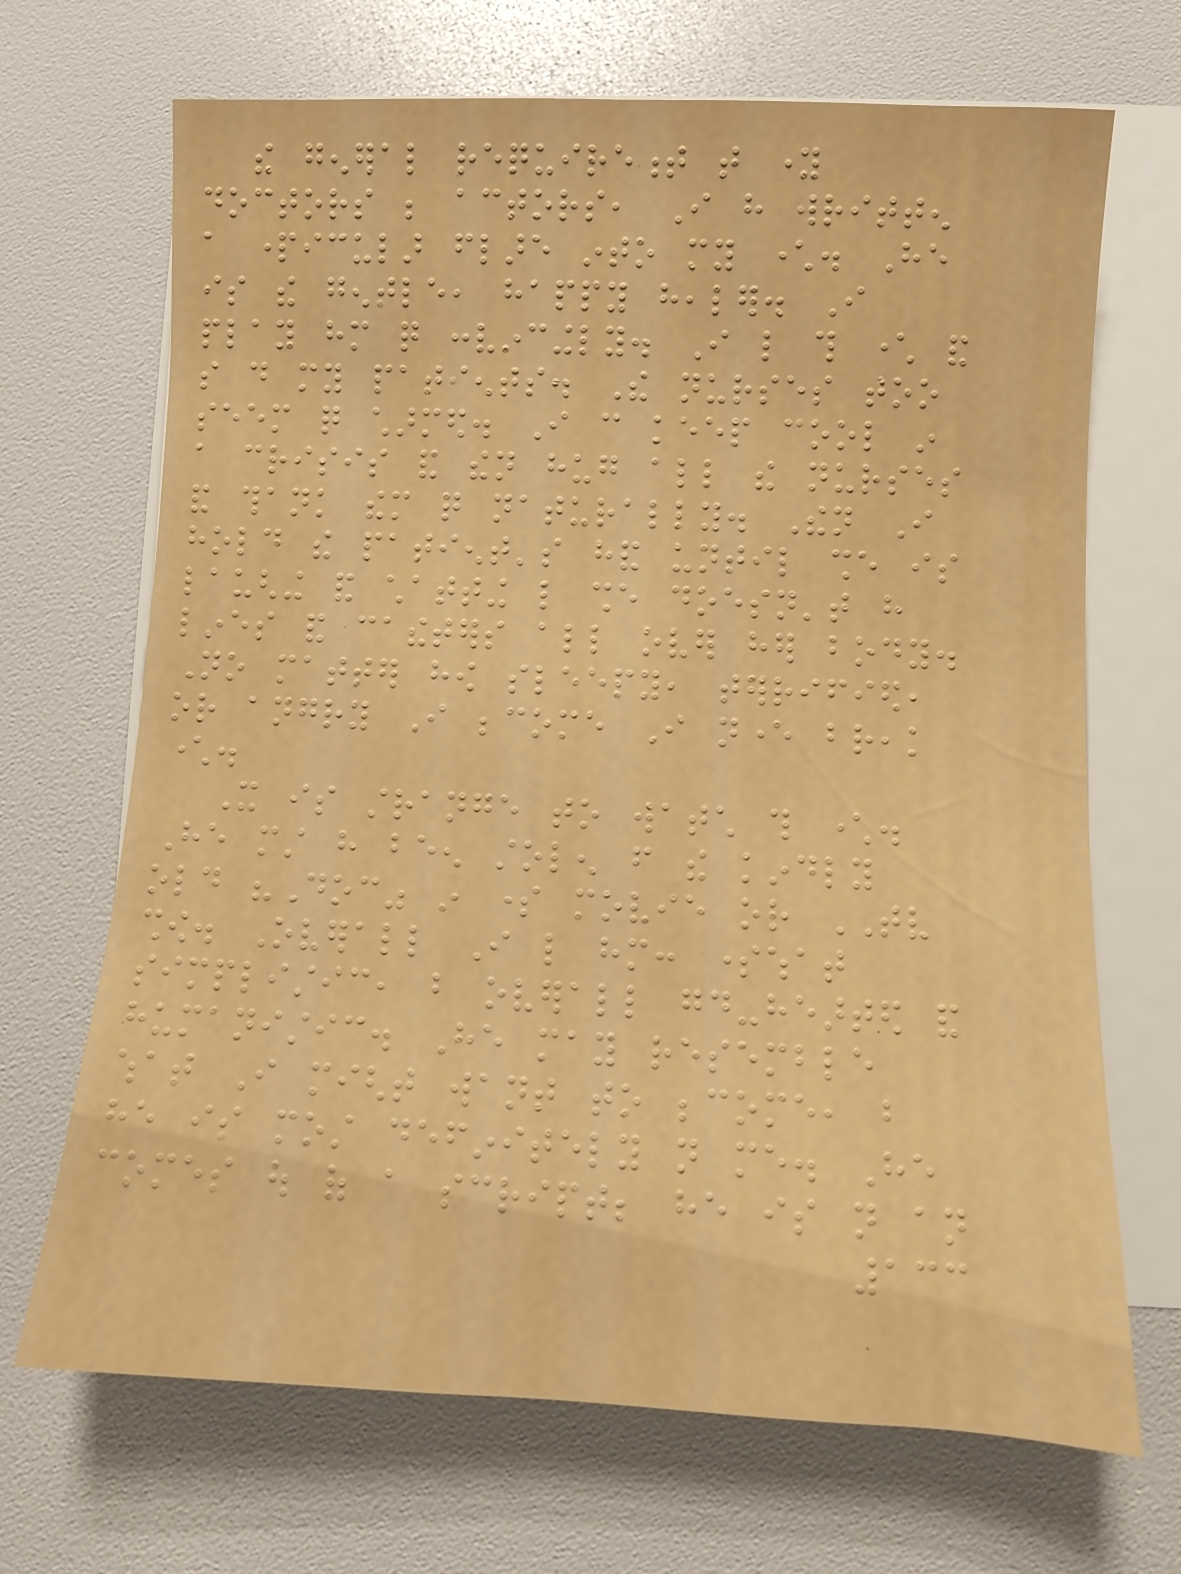the general requirement that young
doctors be actors, I have written
a particular flare into my character. He
is the gentle, happy healer. I
play him quite convincingly. I like this character and
so do my patients. The nurses too
seem quite charmed. I can keep cool in
a crisis and then hug all the nurses
and thank them quite naturally. Then I
hold the patient's hand until she is
laughing and chatting like she doesn't have
lines and catheters all over her body.
No matter how sleepy, terrified,
or angry I become I never break
character.
It is strange to watch this character.
He must have been stolen from the kindly
old "Doc" in some movie or TV
show. Overall I like him: somewhat
simplistic, but overall good-hearted and
humanistic. He may resemble
what I might want to become, but
he is most definitely not me. He
comes out of a script; he is not an
133
